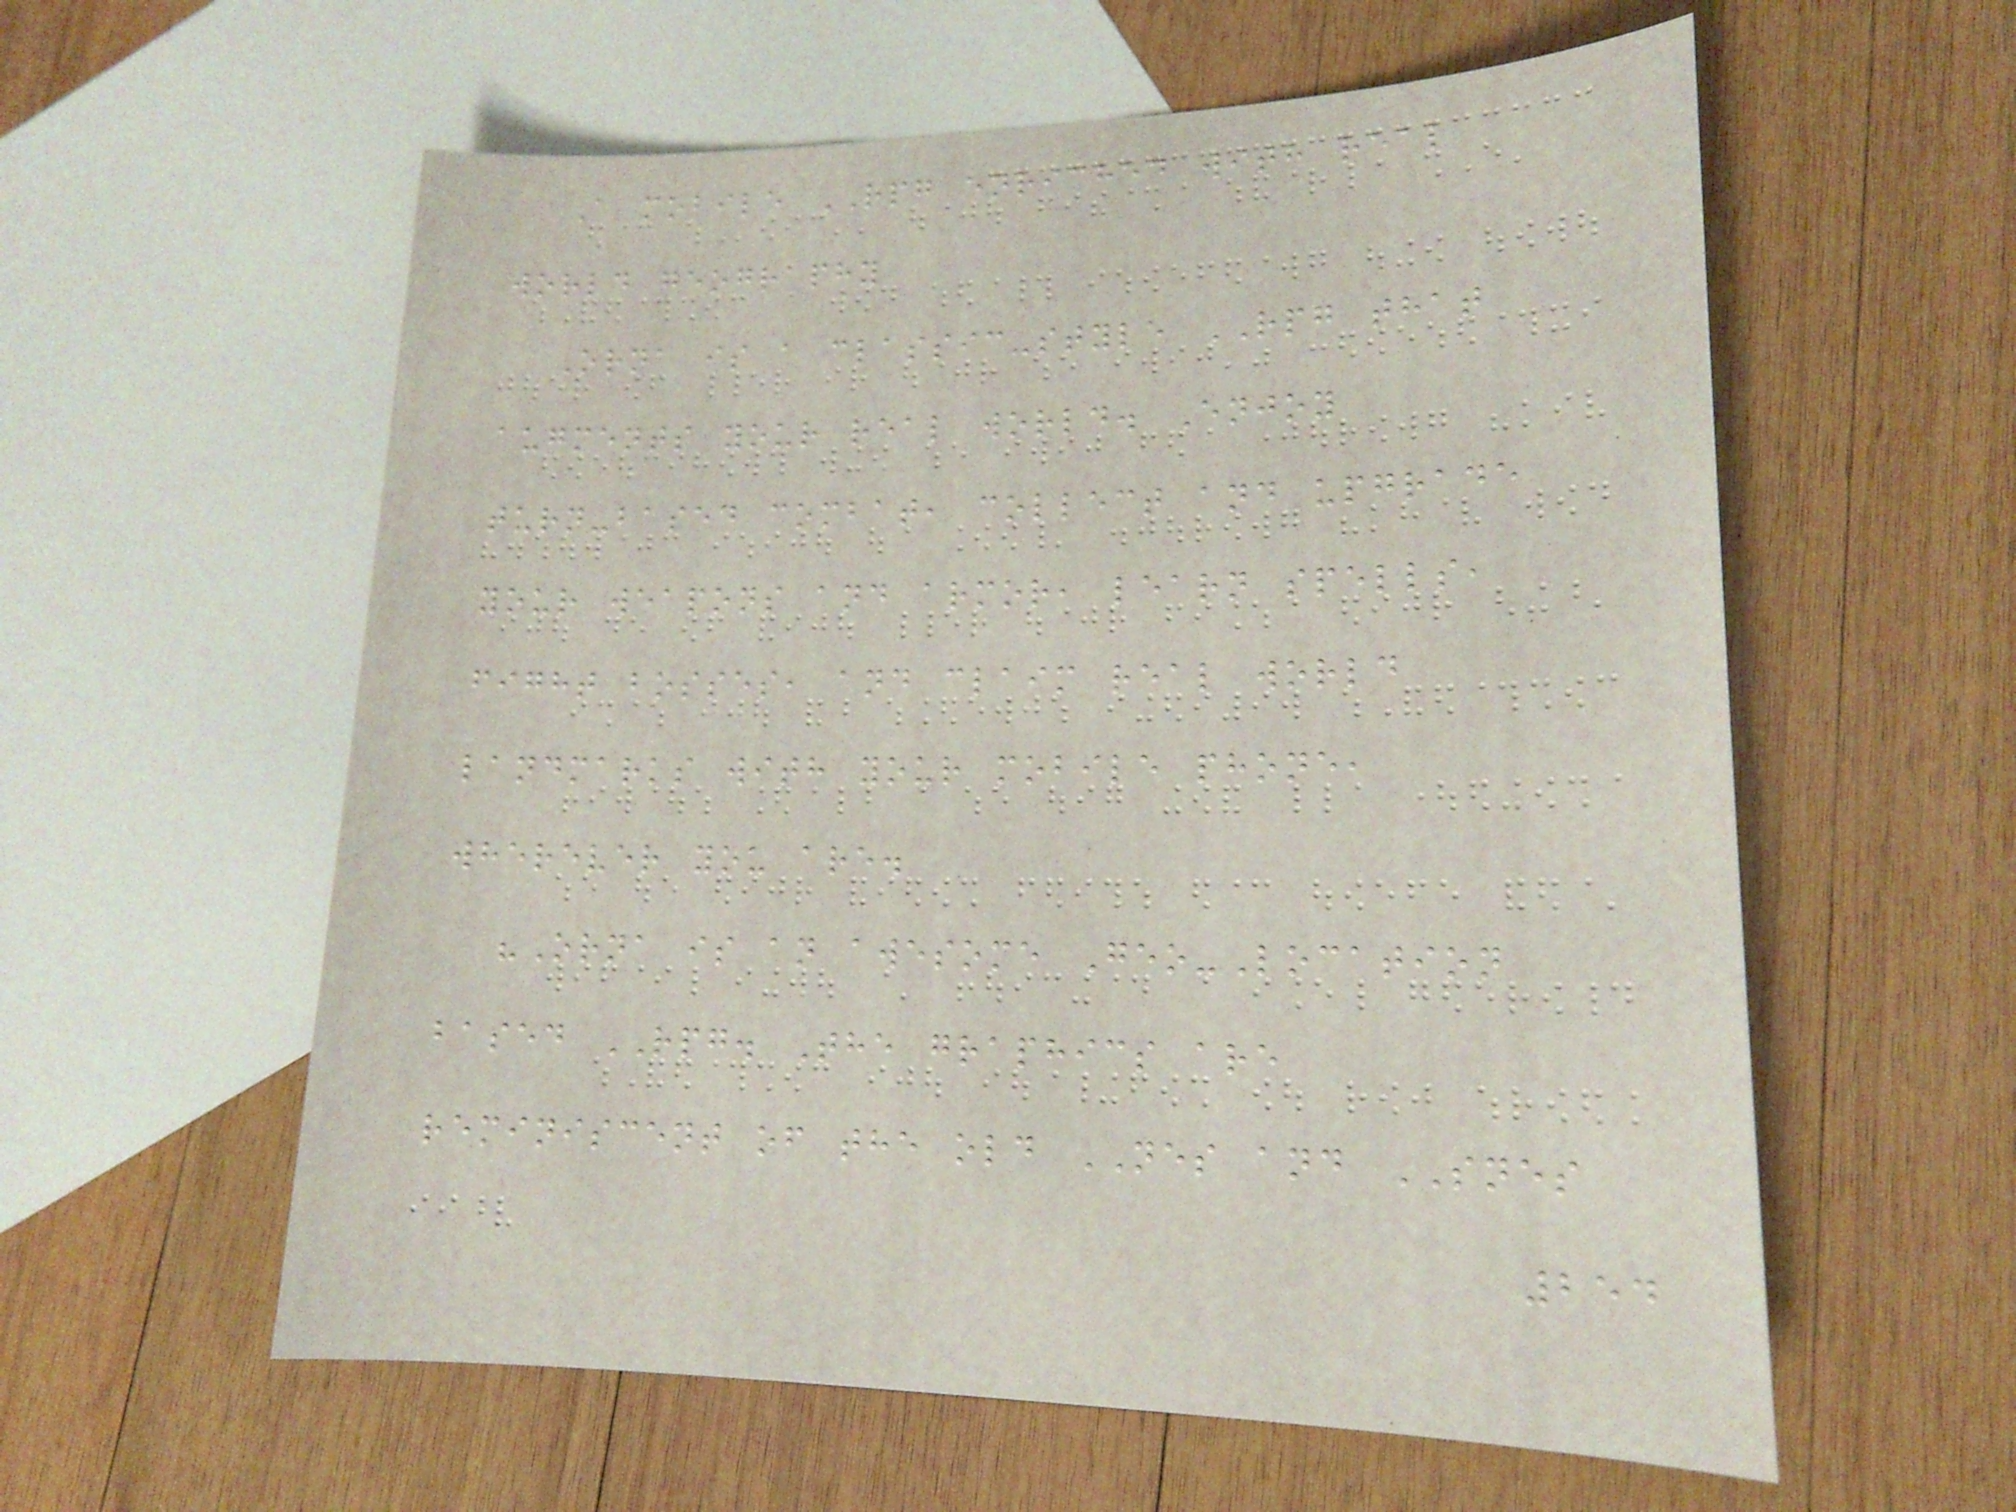A mobile RPG enriched with real
world geography
Orna is a classic-style RPG that
augments your real world. Enjoy
turn-based combat, collect and upgrade
your weapons and armor, learn spells,
fight bosses, and claim real world
landmarks with your mobile phone,
wherever you are.
"Orna is an awesome Geo-Location
based RPG. The graphics are
reminiscent of the old NES and SNES
254
